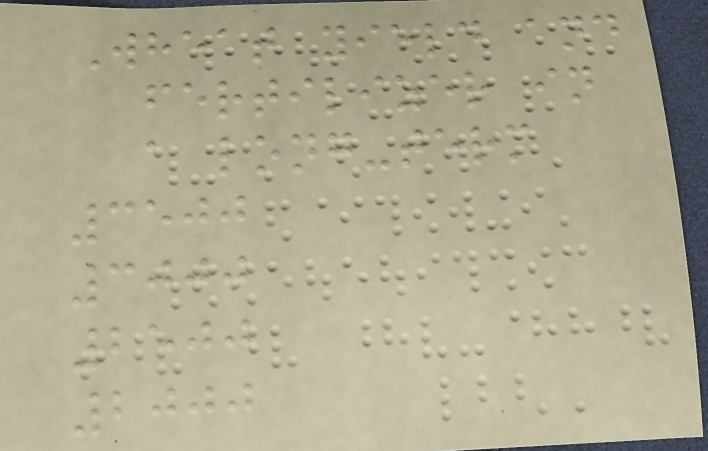Wheat yield and
fertilizer in
a long-term
3500
3000
2500
2000
